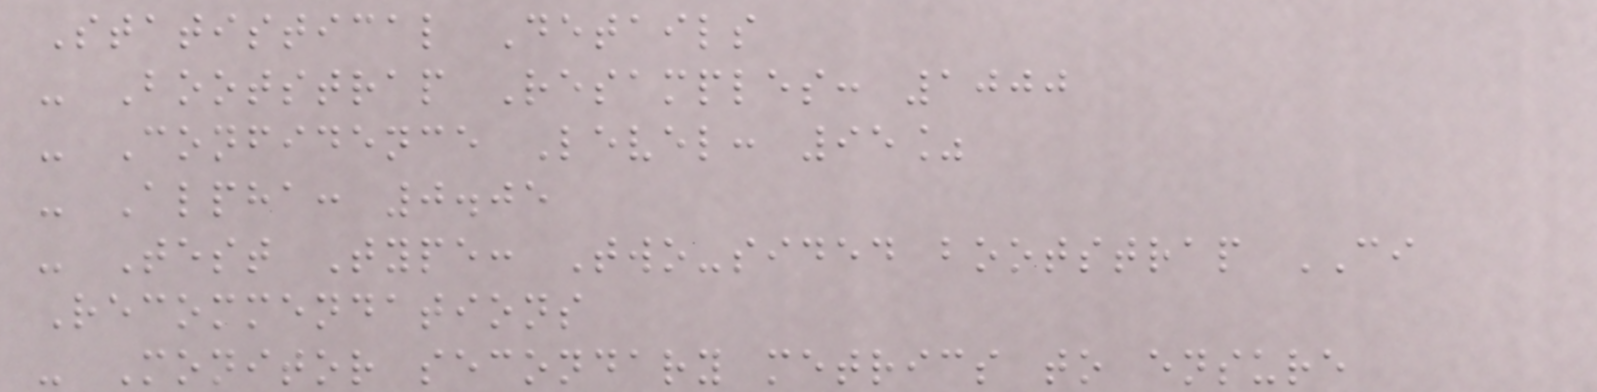Statistical Details
- Bootstrap Resamples: 1000
- Confidence Level: 95%
- Alpha: 0.05
- Test Type: Two-sided bootstrap CI
Recommendations
- Monitor secondary metrics to ensure
